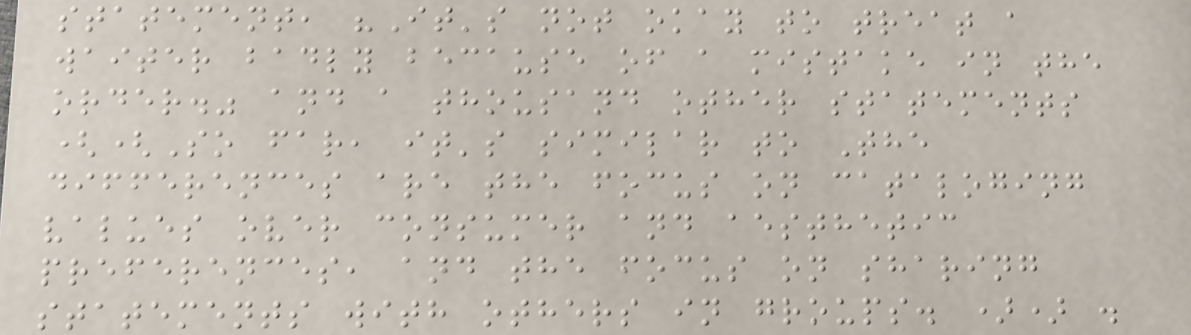statement, "It's not okay to treat a
waiter badly because of a mistake in the
order." and a thousand other statements
((So far, it's similar to The
differences are the focus on cataloging
values over consumer and aesthetic
preferences, and the focus on sharing
statements with others in groups. )) .
